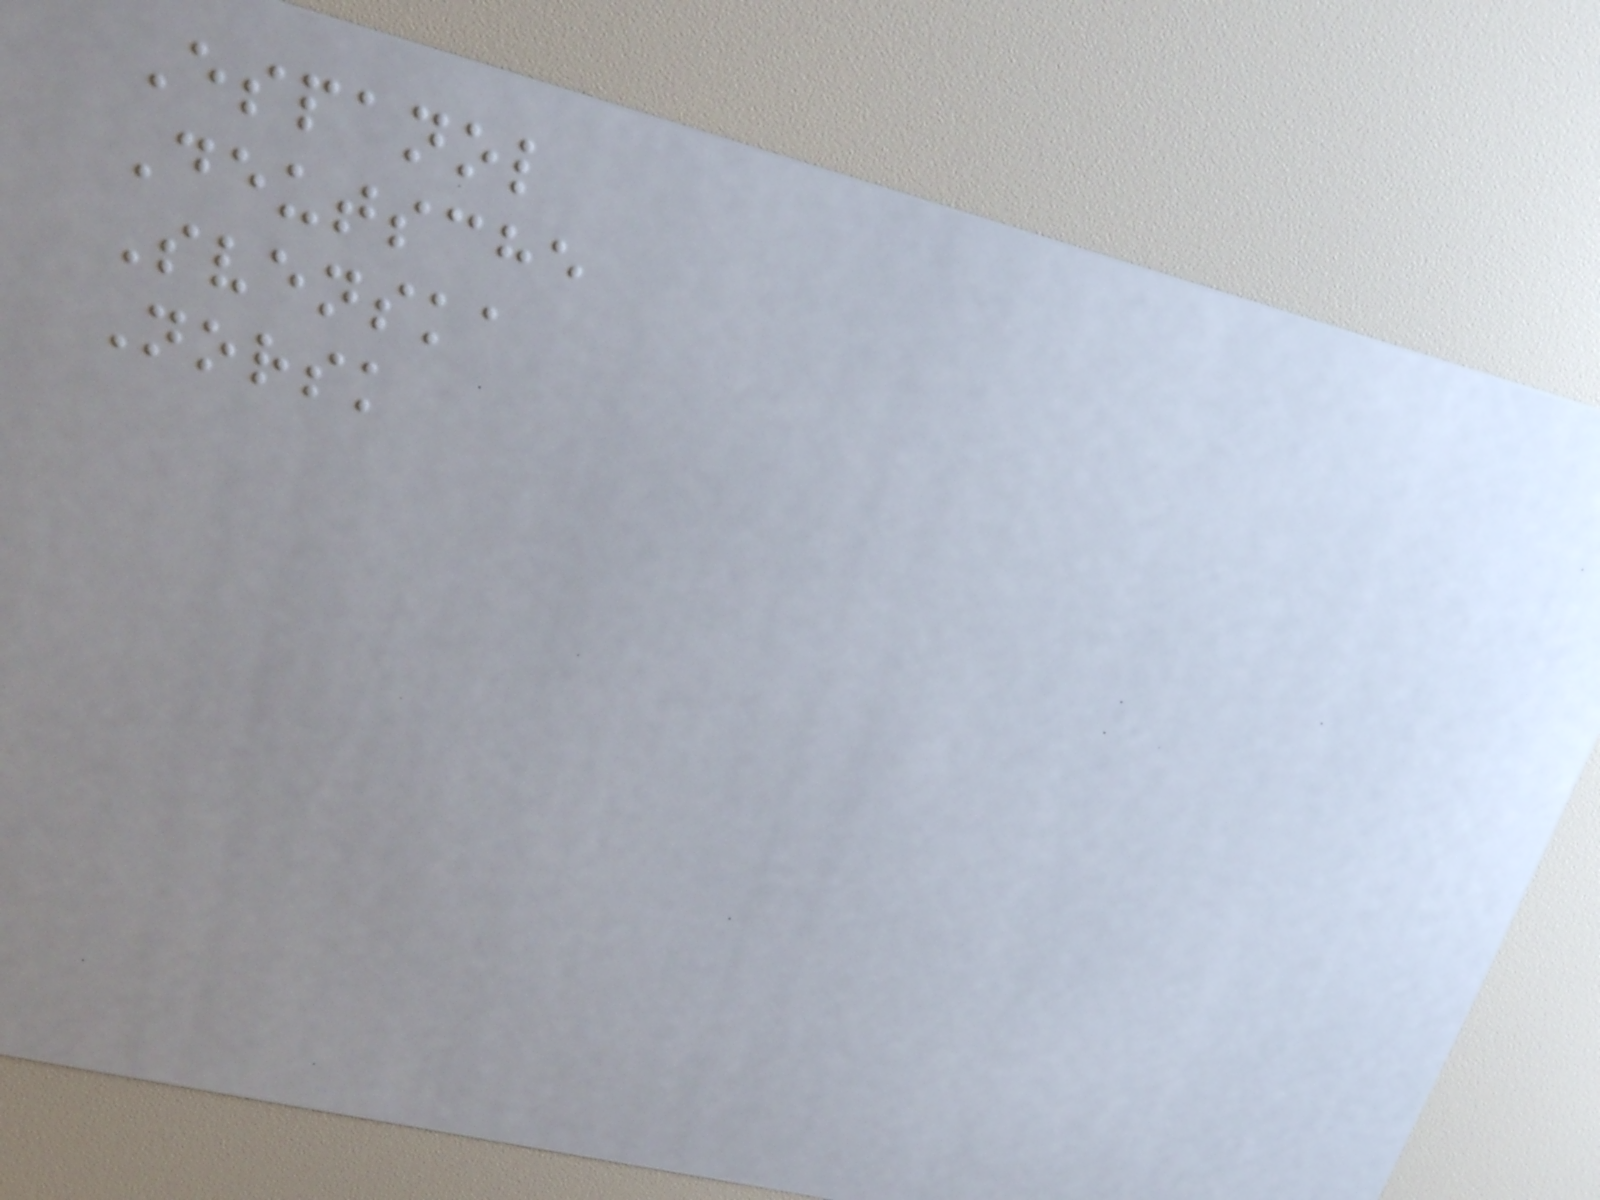Espanol
Deutsche
Svenska
Norsk
